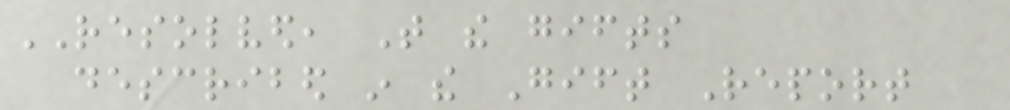RESOLVED, That the gifts
described in the Gift Report
